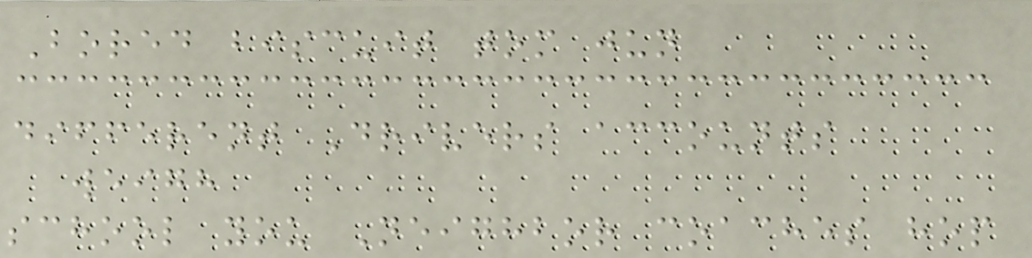Bored biscuit tom jun
different Drivers accounts
weigh
school you Neighbor coaches hop
